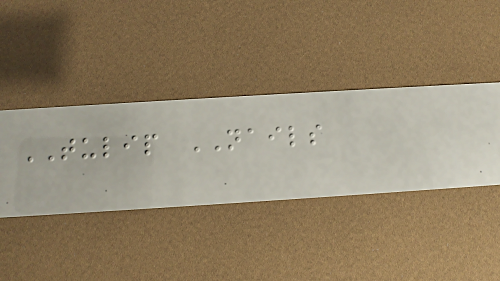TULIP NAILS
